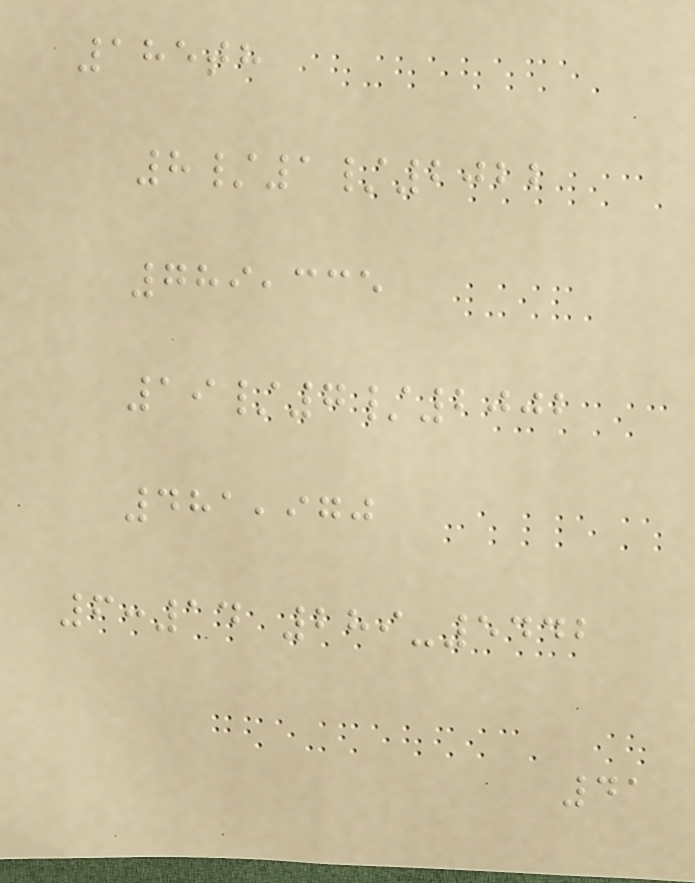185th
8/1/2022
789,335
19/7/2002
481,970
6:14 289-5442
41
